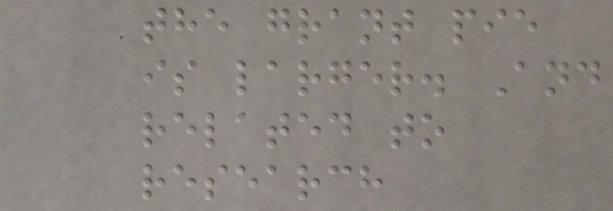the grant pie
is larger. And
related to
research
